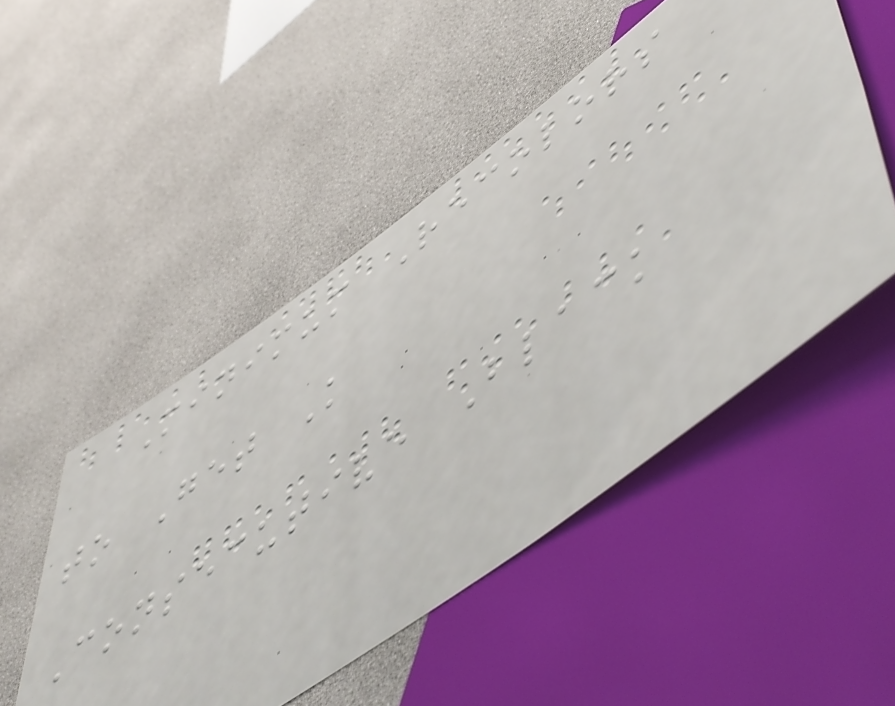Minimum Recolors
to Get K
Consecutive Black
